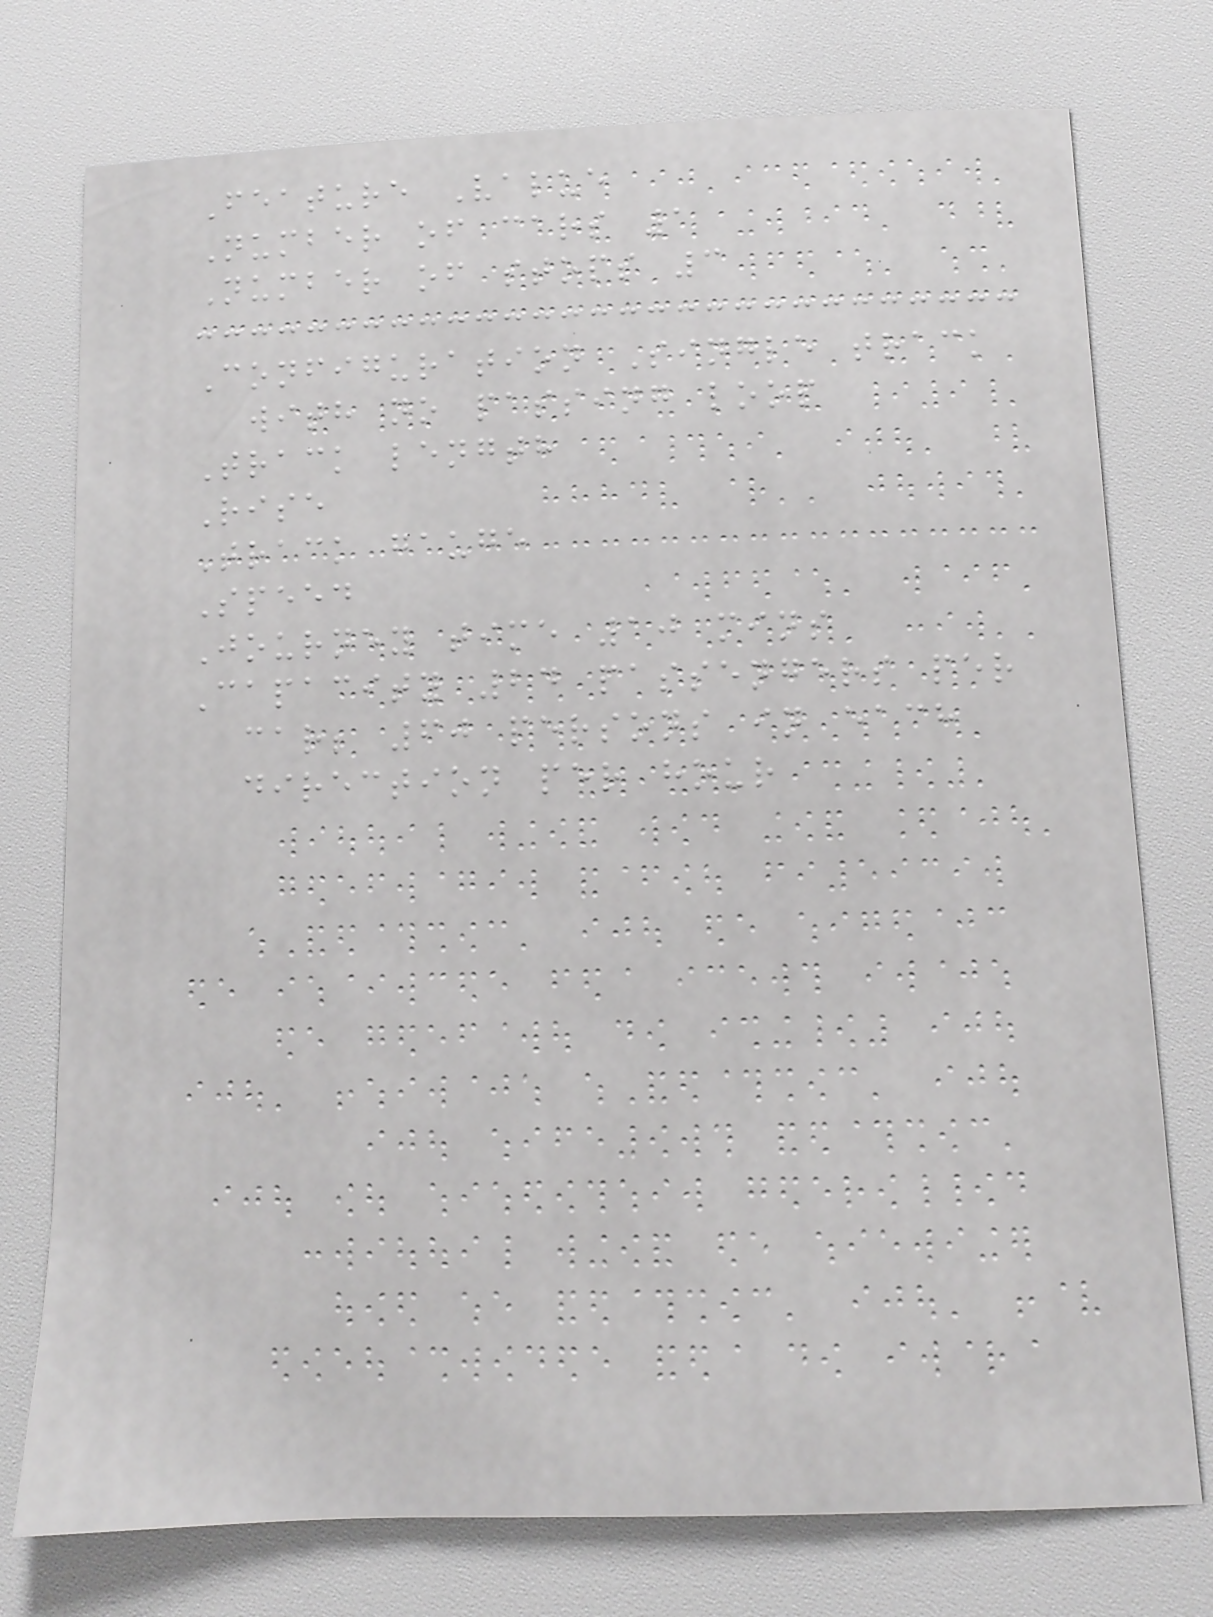Feature Value
Number of cars 1
Number of stops 3
Configuration Single track
with no passing loop
Track length
Rise
Track gauge
Speed
Journey time 10 mins
Capacity 24 passengers per
car; 60 persons in each
direction per hour
